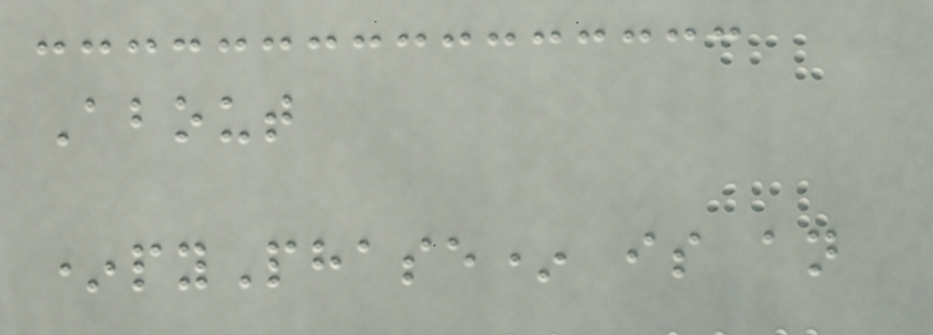About
*pyPhase* is an
